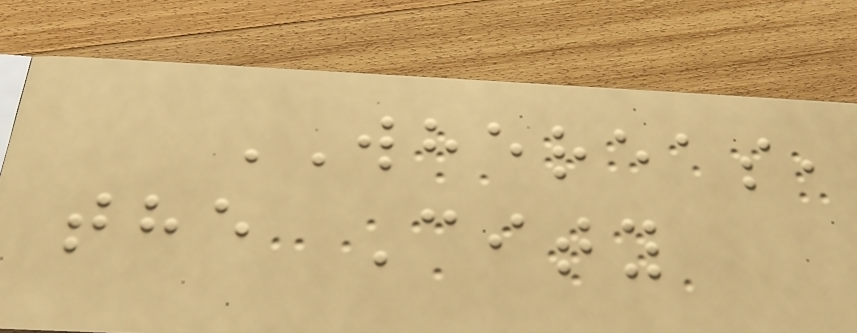WHEREAS,
the City
